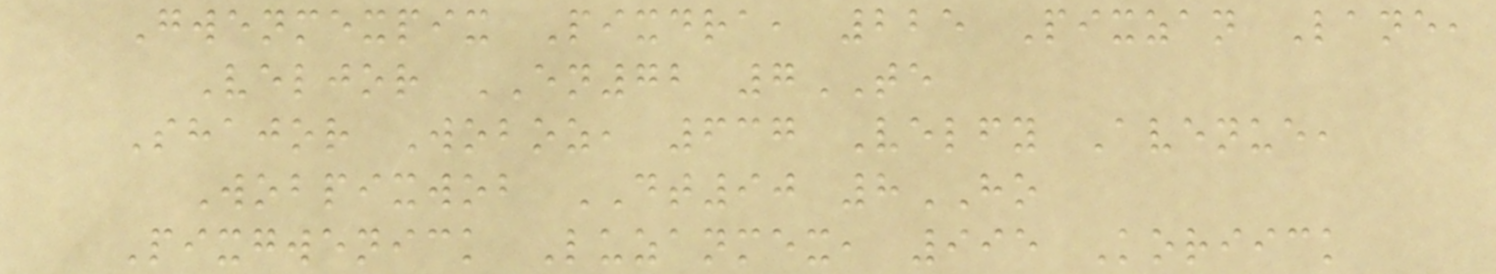Gwenmexpix Pixdra, 225 Pixzan Lane,
Veljor EN72 7TE
Shajor Woboz, 637 Velfy Avenue,
Wobpixwob DT90 8HO
Pixgwenick Luzanmex, 995 Koriick
